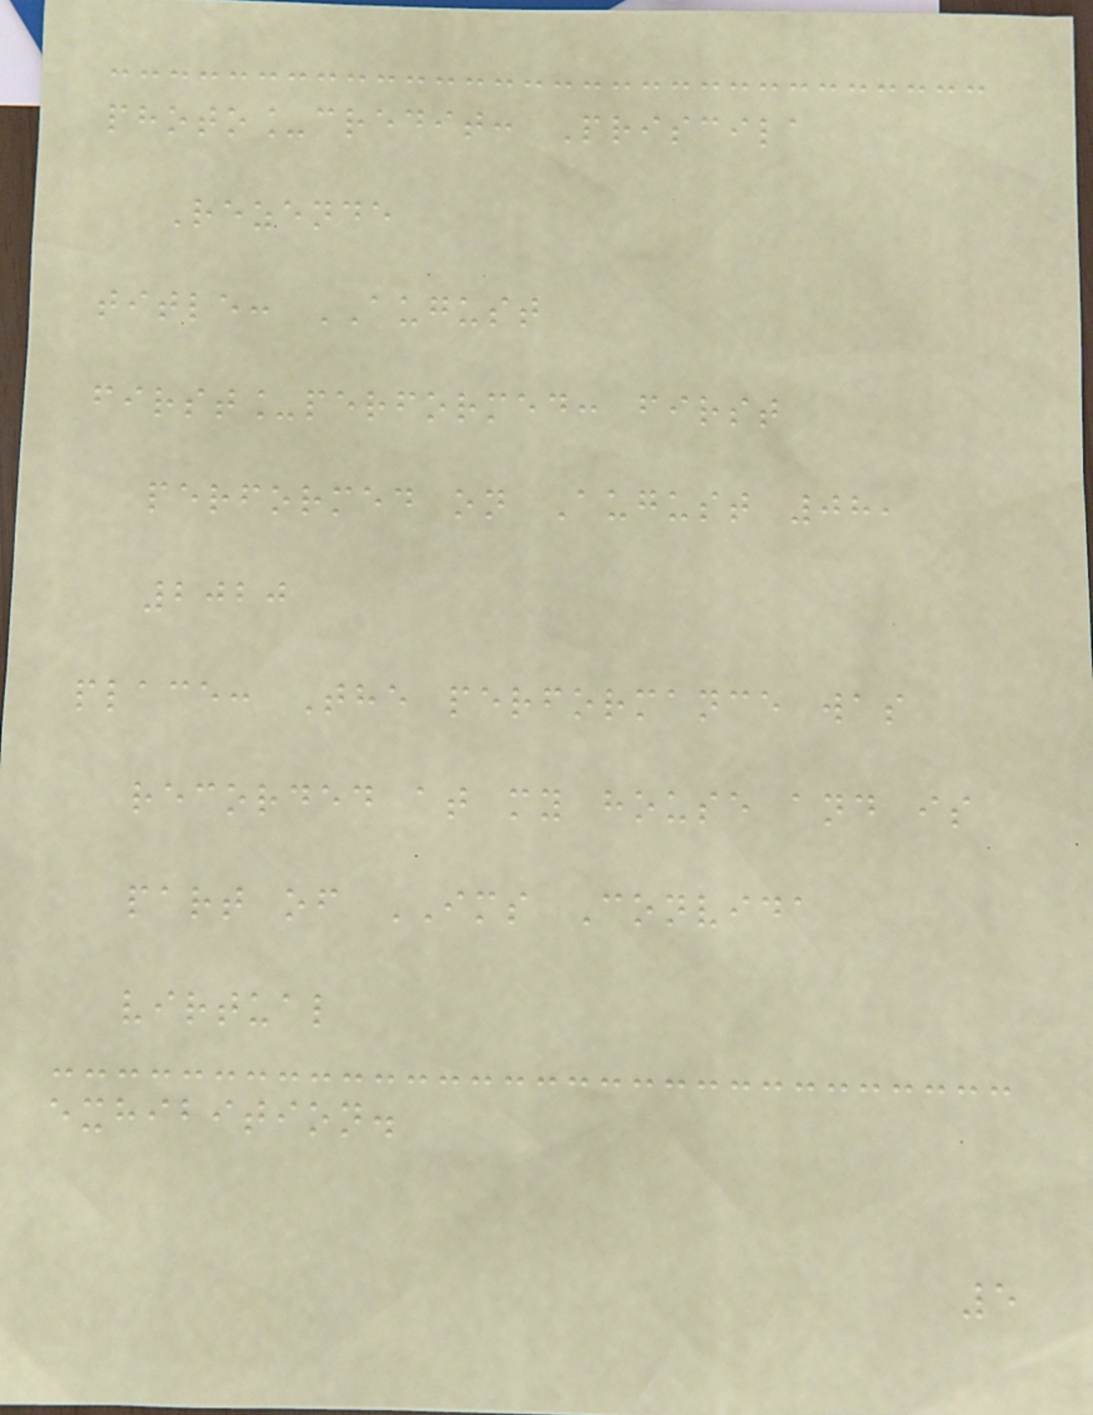photo_credit: Priscila
Rezende
title: AUGUST
first_performed: first
performed on August 08,
2020
place: The performance was
recorded at my house and is
part of IMS Convida
virtual
exhibition.
5
